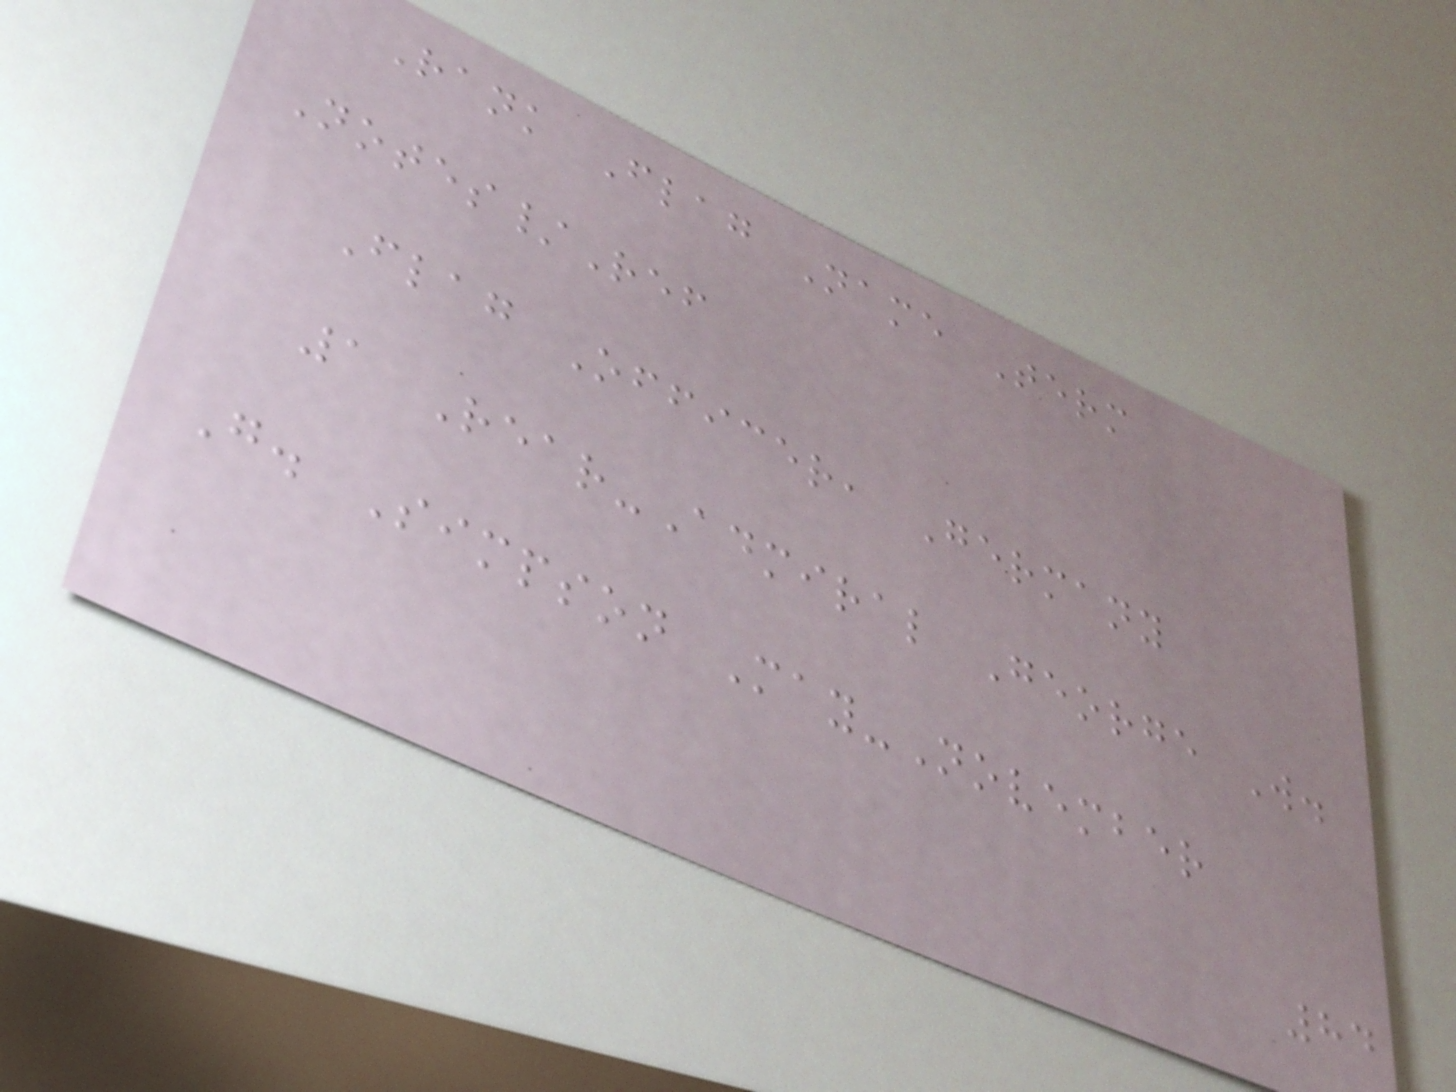Rank Flag Name Term
Notes/Ref
Flag Officer, Germany
1 Rear-Admiral George W.
G. Simpson May-November
84
